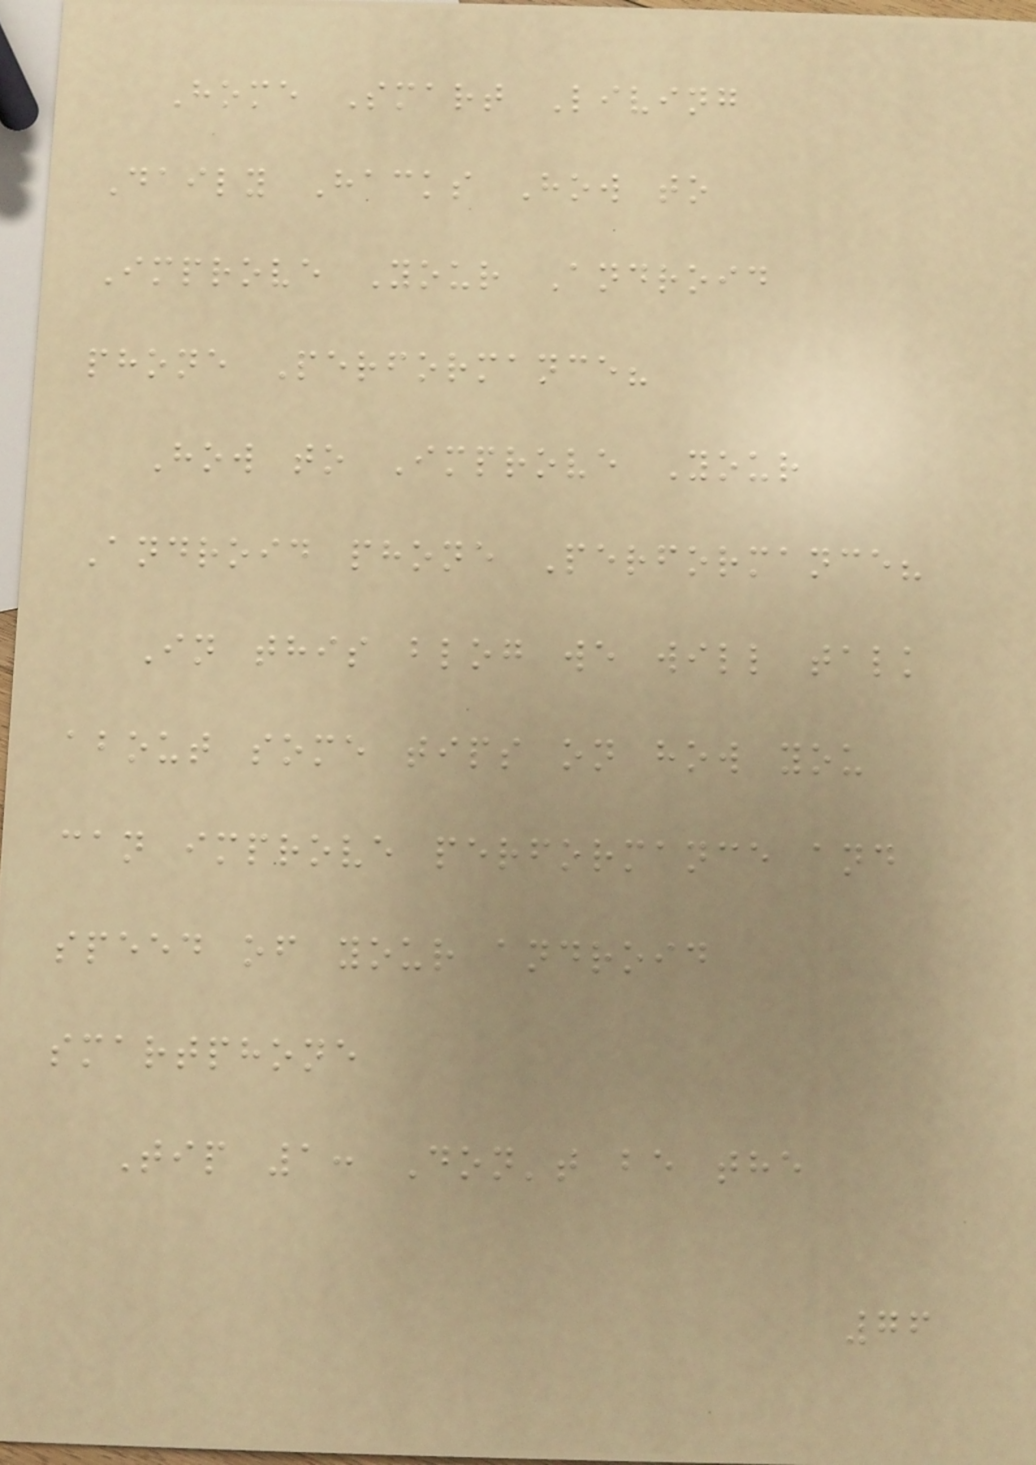Home Smart Living
Daily Hacks How to
Improve Your Android
phone Performance?
How to Improve Your
Android phone Performance?
In this blog we will talk
about some tips on how you
can improve performance and
speed of your android
smartphone
Tip 1: Don't be the
76
